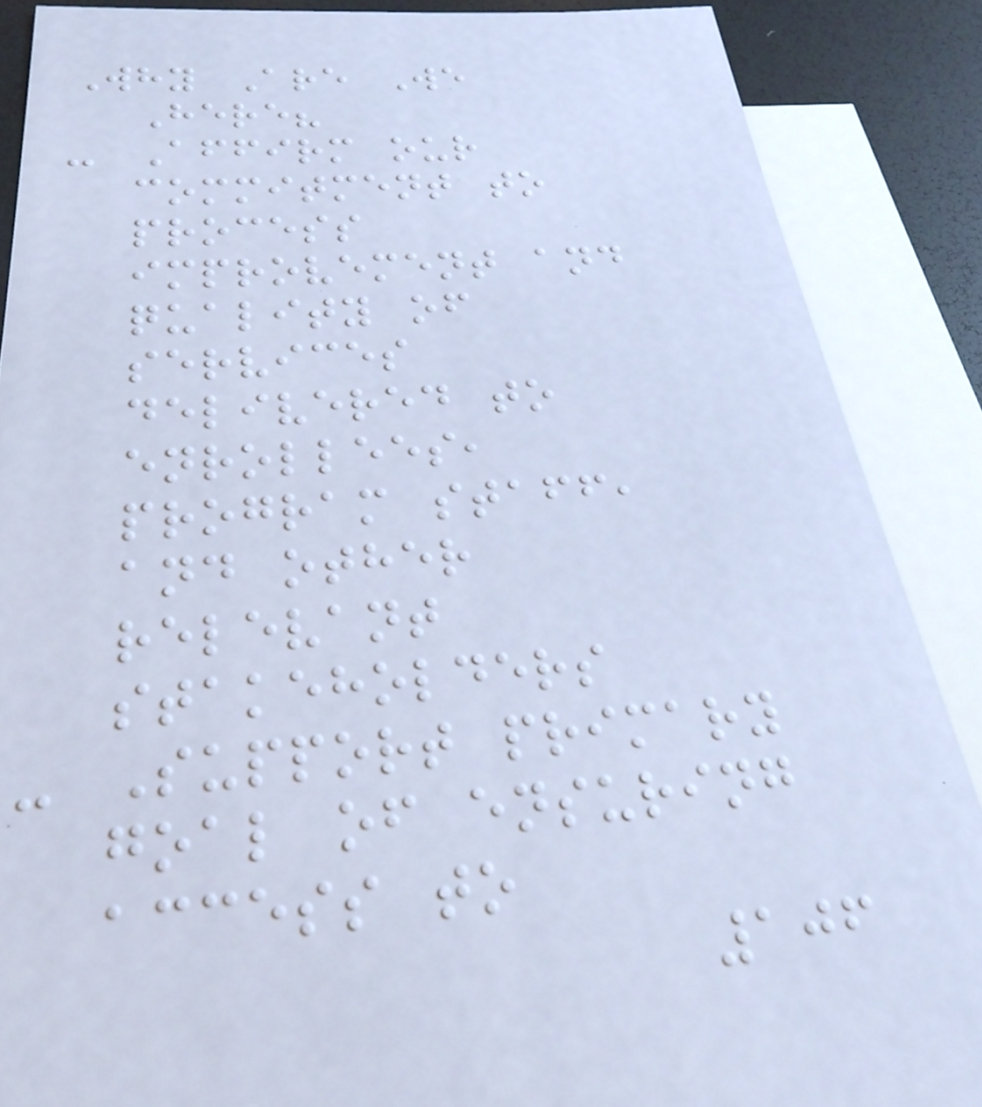Why Are We
Here?
- Affirm our
commitment to
process
improvement and
quality of
services
delivered to
enrollees,
program staff,
and other
relevant
stakeholders
- Support primary
goal of ensuring
access to
106
